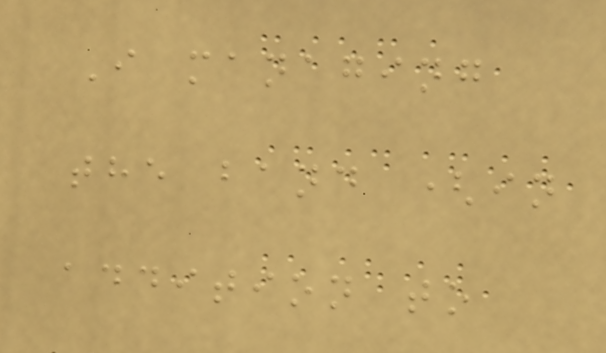I managing
the band (in
addition to
